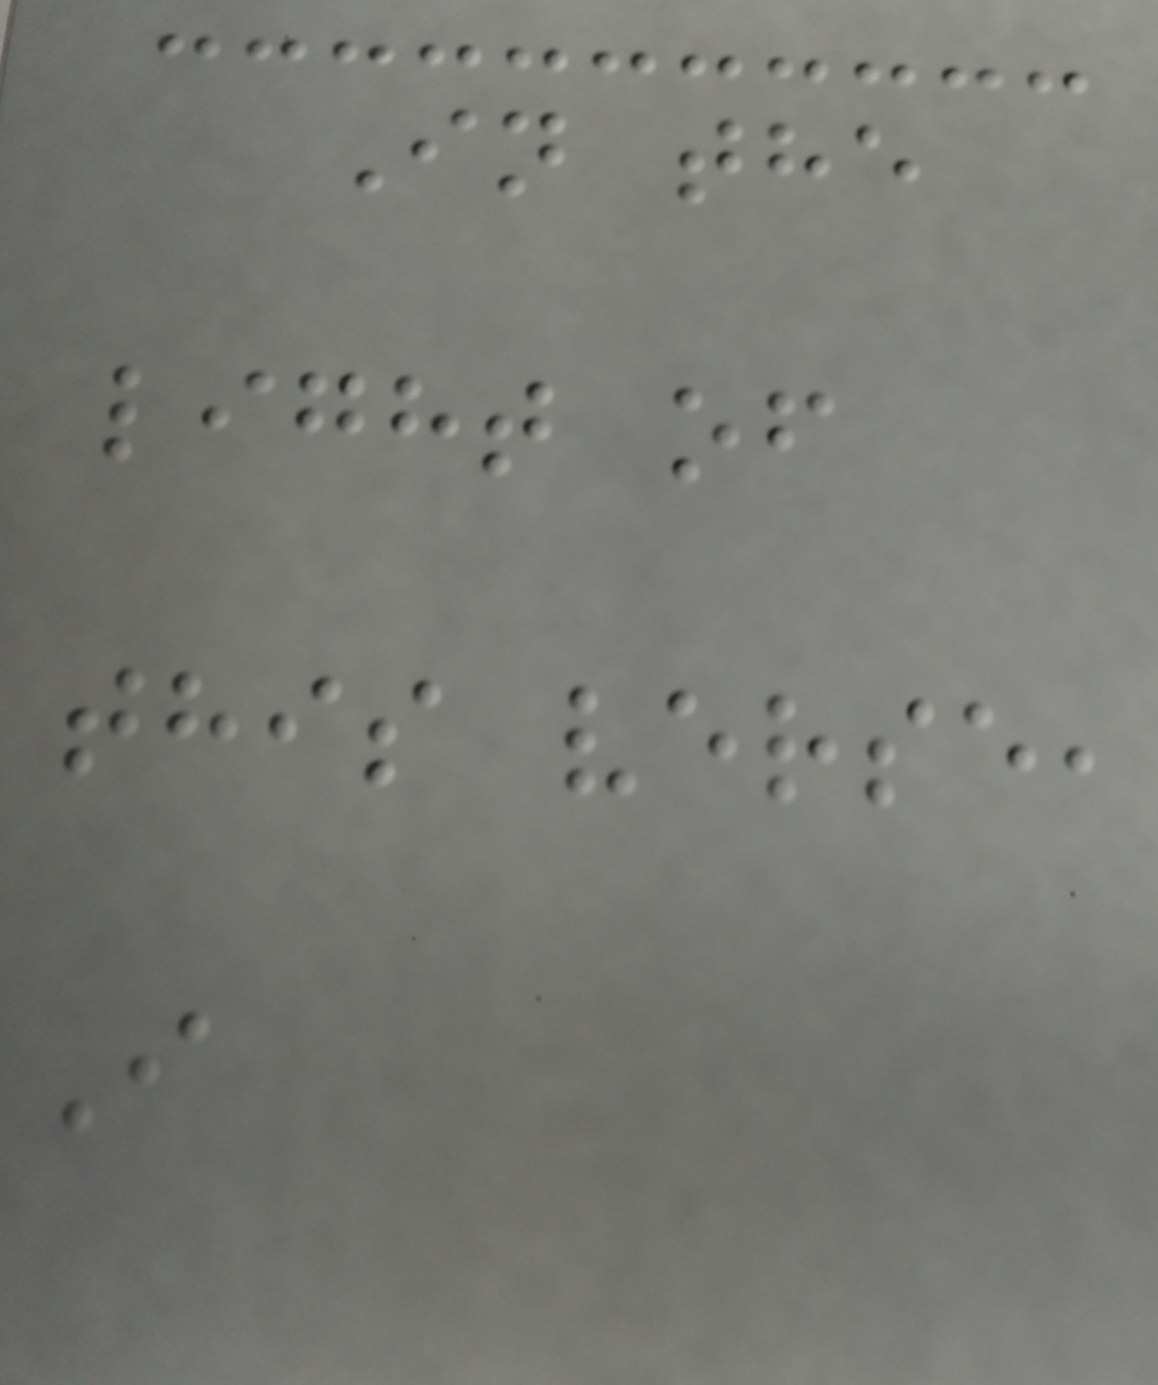In the
light of
this verse,
I
